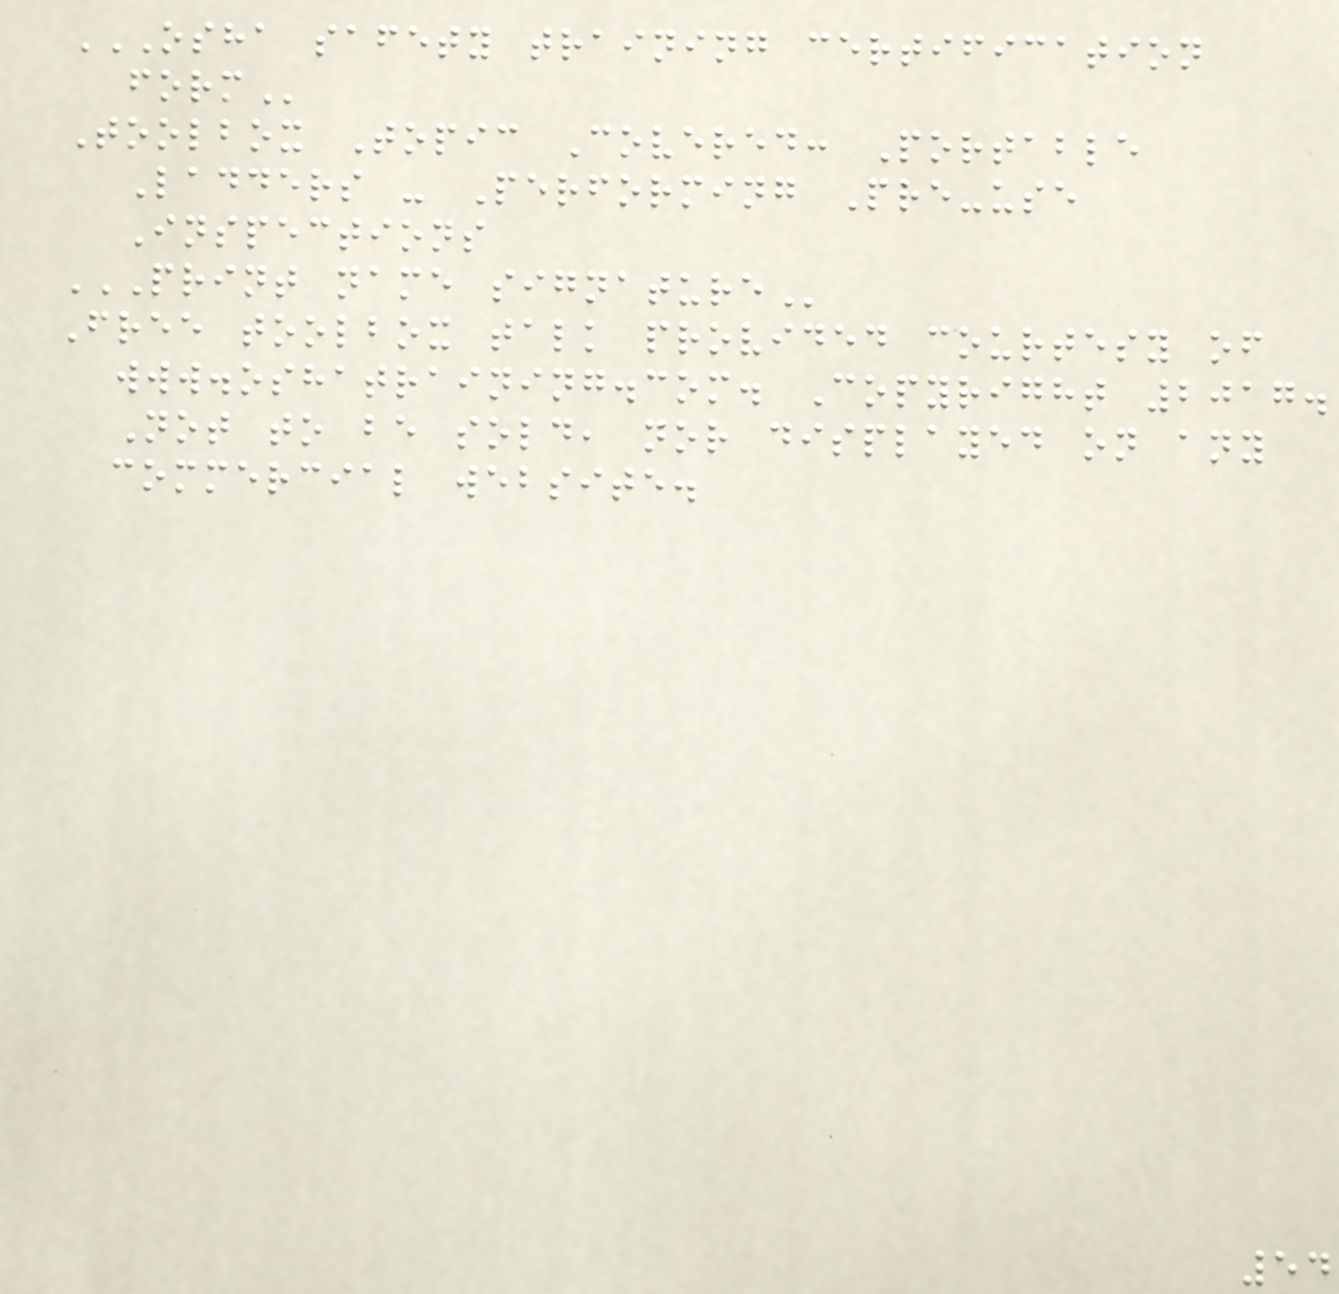OSHA SAFETY TRAINING CERTIFICATION
FORM
Toolbox Topic Covered: Portable
Ladders - Performing Pre-use
Inspections
PRINT NAME SIGNATURE
Free toolbox talk provided courtesy of
www.oshatraining.com. Copyright 2017.
Not to be sold, nor displayed on any
commercial website.
54
